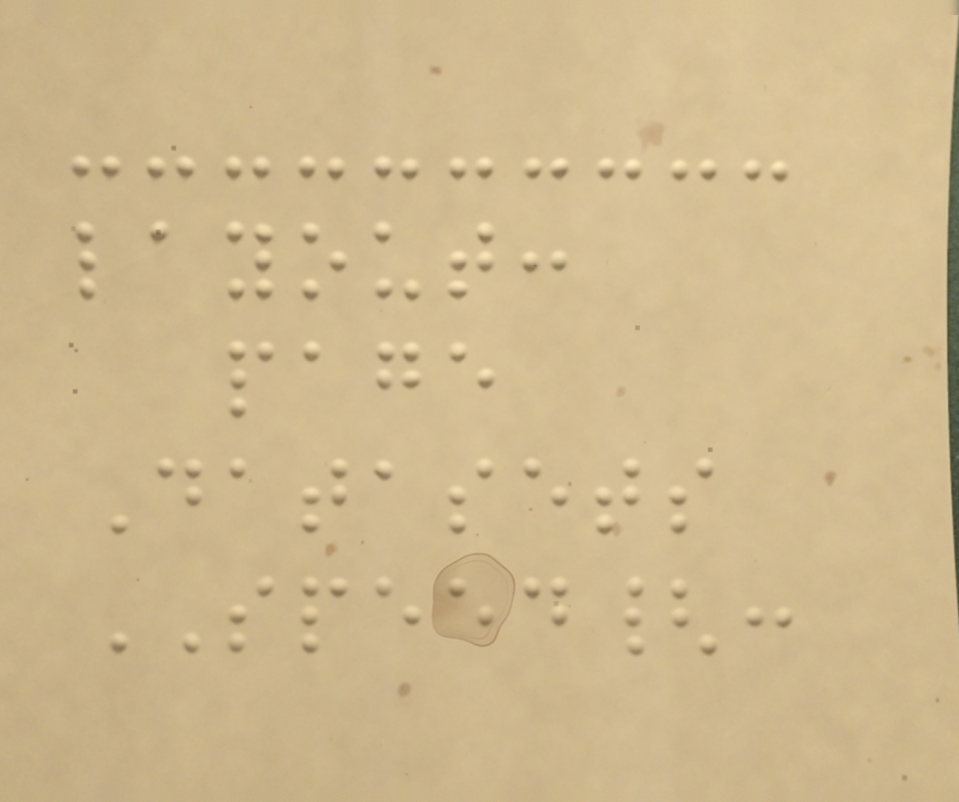layout:
page
Datasets
SPEED{:
